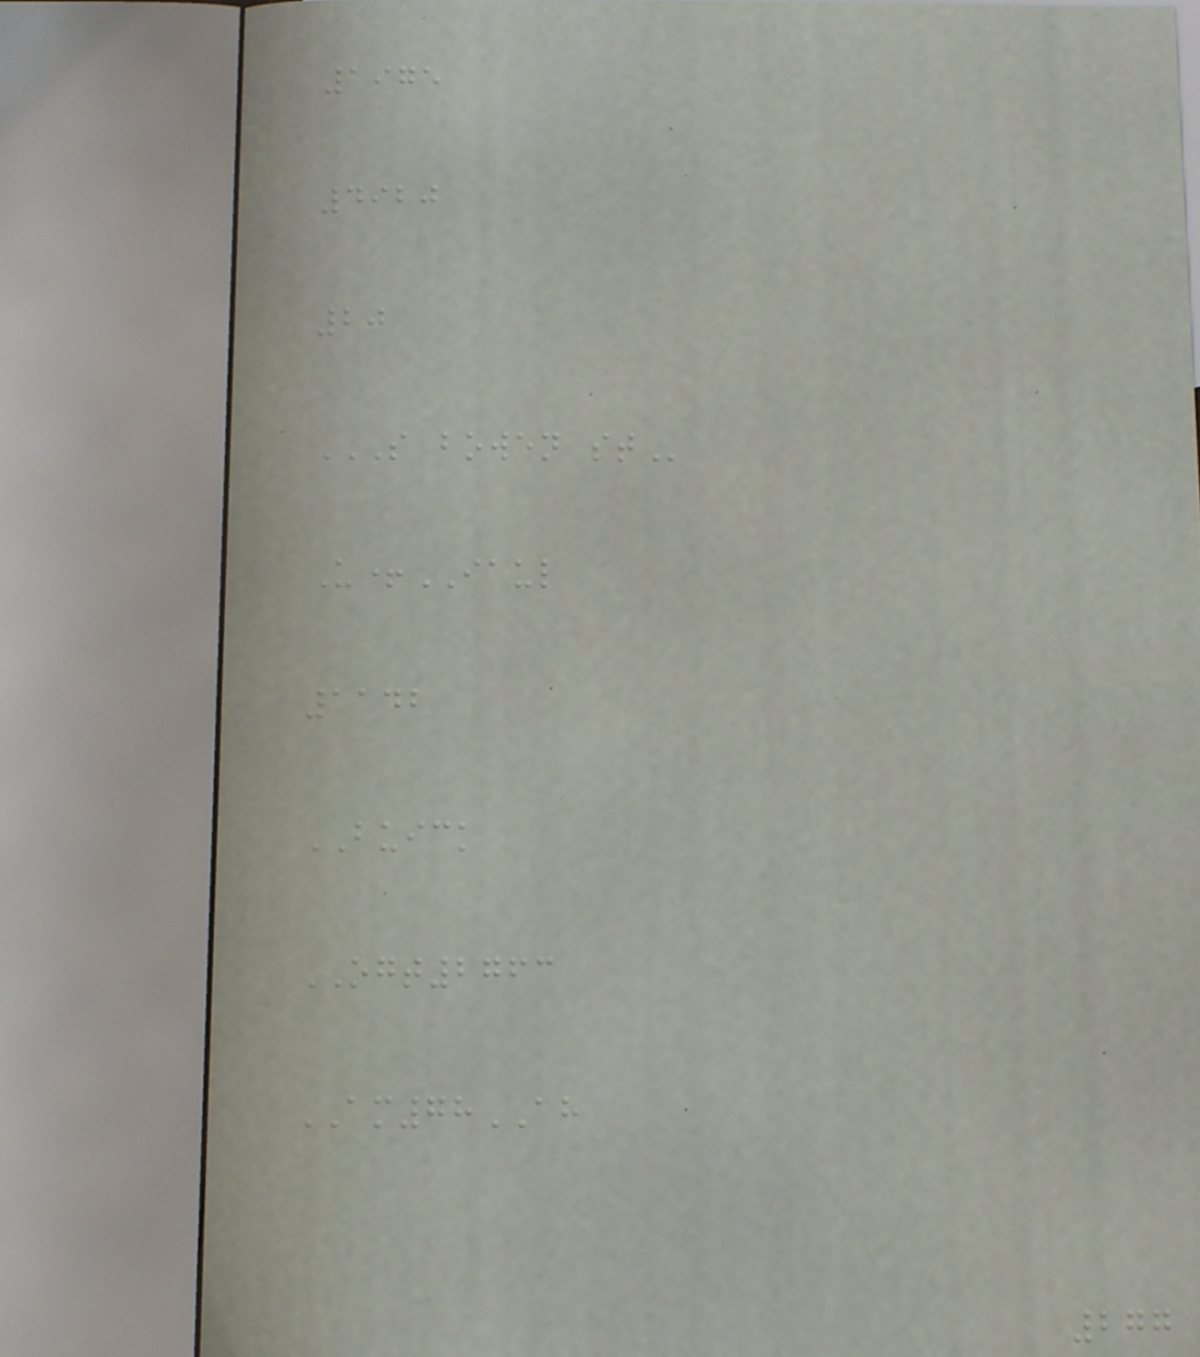1975
4920
20
S BOWEN ST
U+IAUL
1142
BUICK
OGT2763
AM78AH
277
